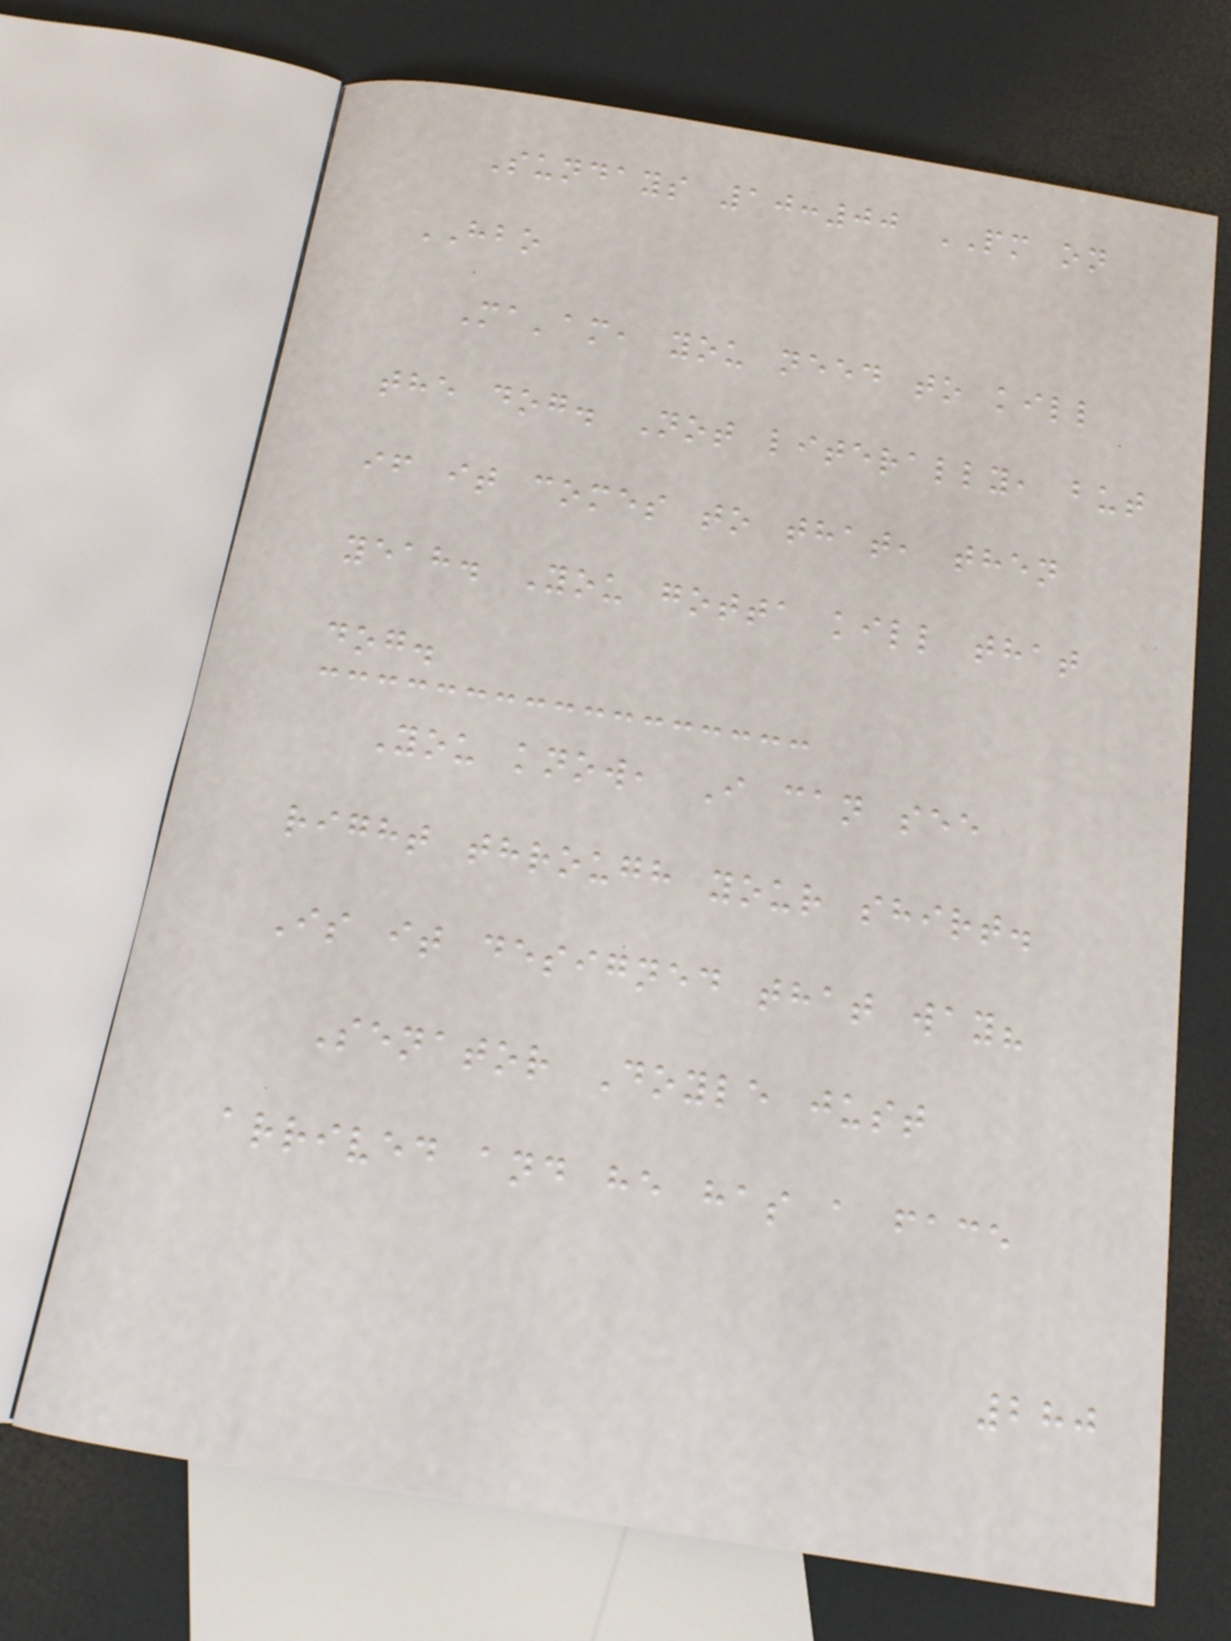Sundays 10:00 PM on
HBO
Ma'am, you need to kill
the dog. Not literally, but
if it comes to that, then
yeah. You gotta kill that
dog.
You know, I can see
right through your shirt.
Is it designed that way?
Senator Doyle just
arrived and he has a face
280
